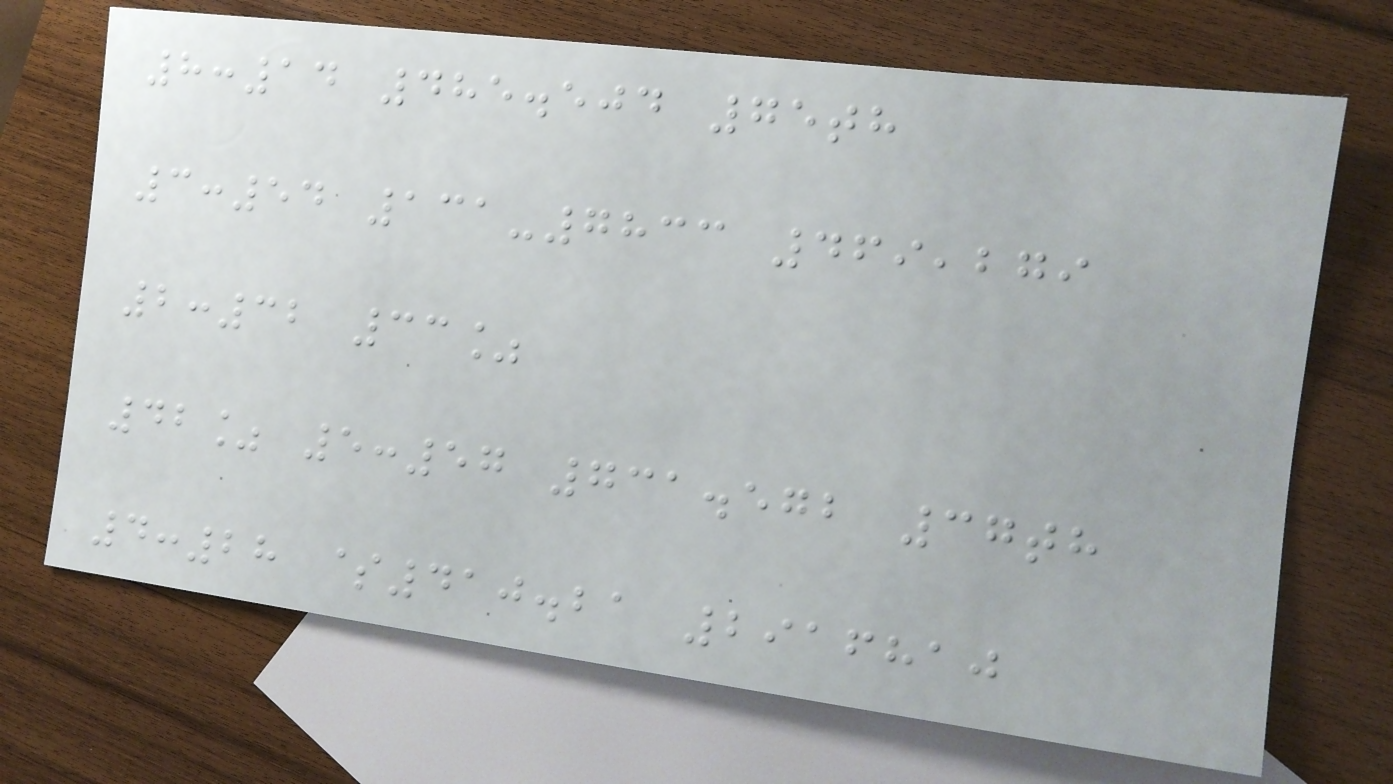8:14 485.504 75th
3:54 131-7833 469,279
2:32 33%
42% 5:57 731.572 37th
4:28 $410.21 2916810
